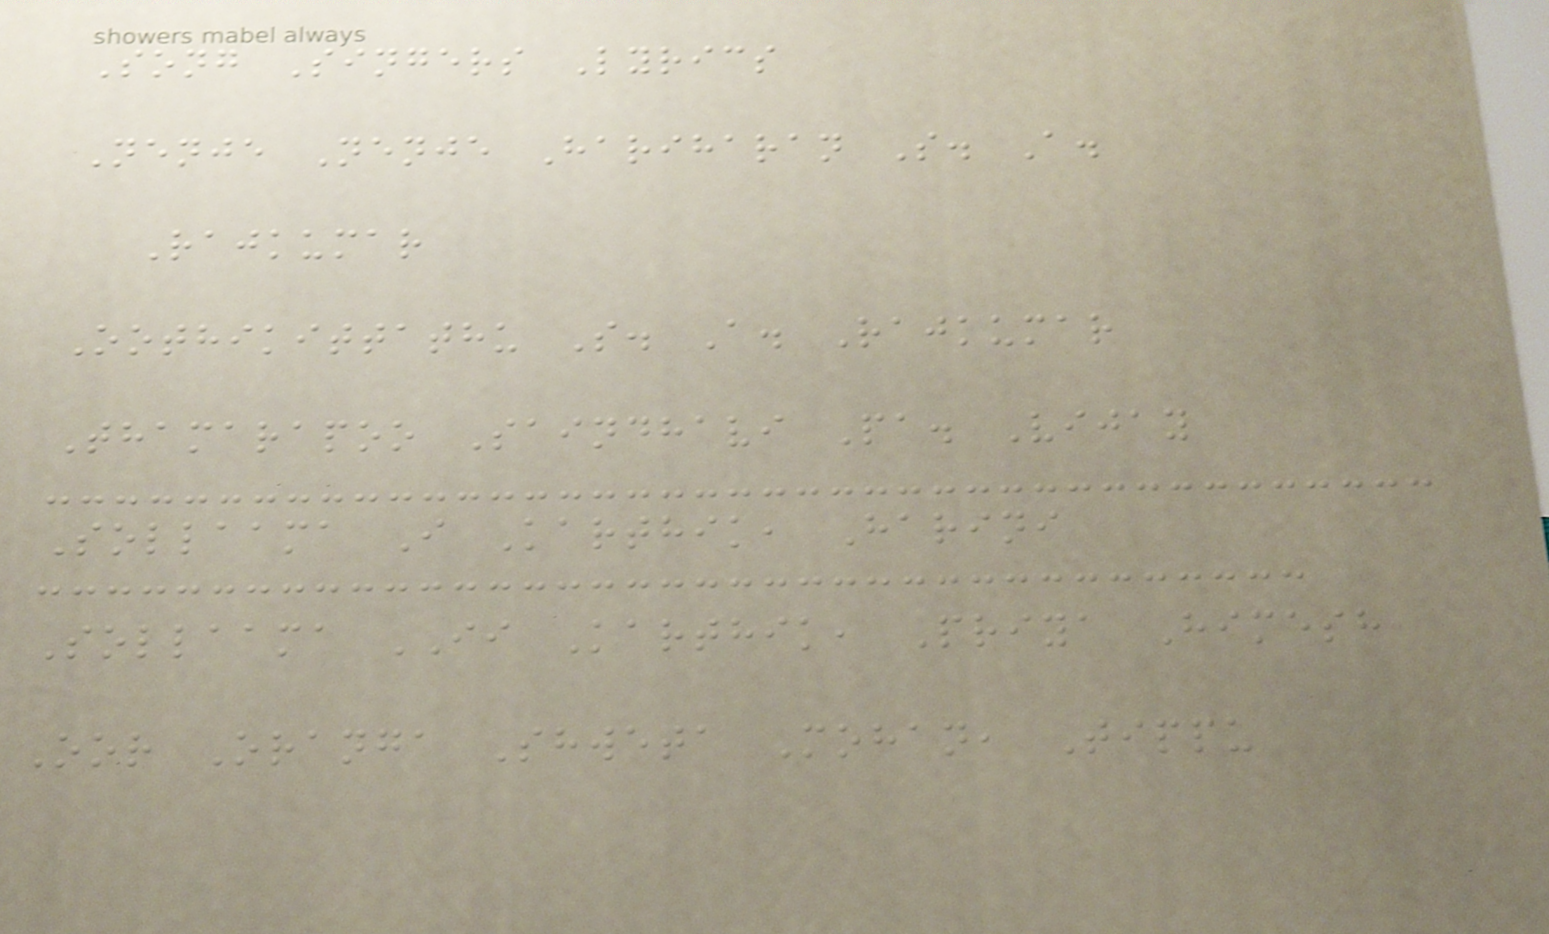Song Singers Lyrics
Nenje Nenje Hariharan S. A.
Rajkumar
Oothikittathu S. A. Rajkumar
Thamarapoo Saindhavi Pa. Vijay
Sollaama I Karthik, Harini
Sollaama II Karthik, Priya Himesh
Oor Oranga Shweta Mohan, Tippu
